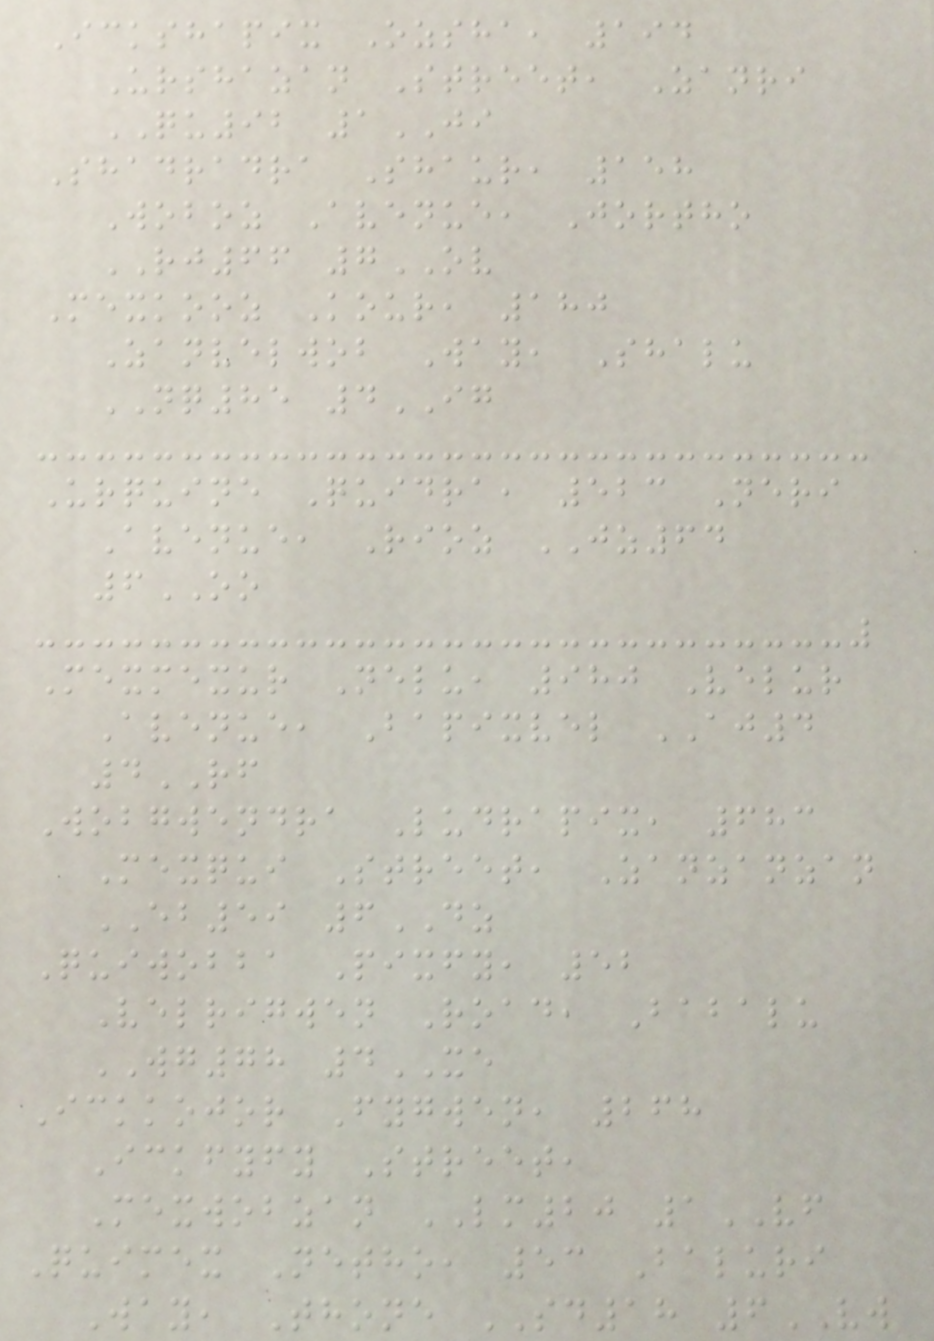Ickshapix Ozsha, 194
Urshazan Street, Zanri
QU92 1JI
Shadradra Shaur, 158
Woboz Avenue, Jortho
RJ66 7OV
Mexkooz Kour, 180
Zanvelwob Way, Shalu
NQ85 4IG
Urquine Quidra, 523 Neri
Avenue, Rioz JZ64
6OO
Mexmexur Nelu, 980 Velur
Avenue, Bapixvel AJ4
4RF
Wobgwendra Ludrapix, 683
Mexqui Street, Zanzanzan
EB59 6DZ
Quiwobba Pixfy, 52
Velrigwen Road, Babalu
WG78 4XE
Ickkojor Fygwen, 268
Ickfyfy Street,
Mexwobzan LM20 1VF
Quimex Netho, 53 Baluri
Way, Thone SD18 6VW
